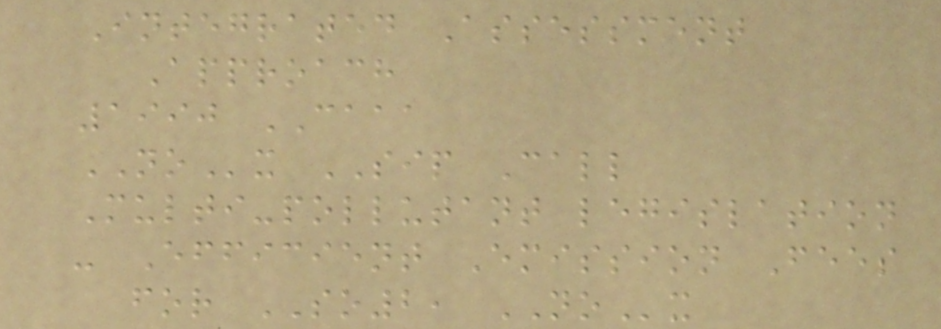Integrated Assessment
Approach
1990 CAAA
NOx SIP Call
Multi-pollutant legislation
- Efficient Emission Fees
for SO2, NOx
